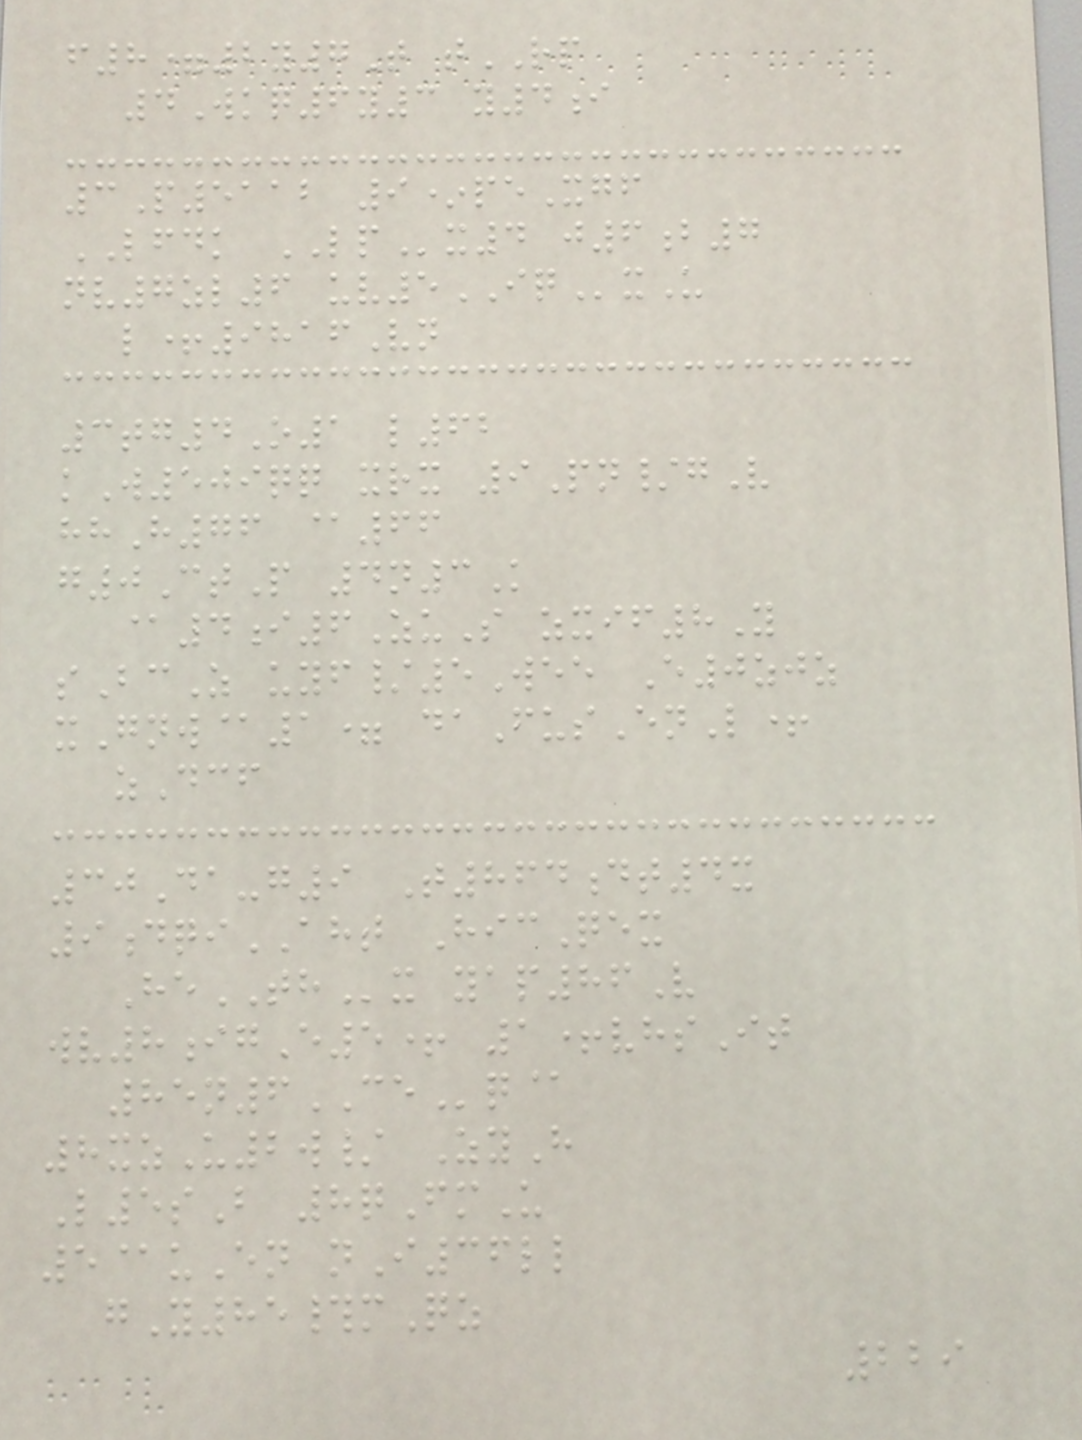f8=2y7T tRP
4Wkq6y3 y4i
3P5112 9*peXgf
LFDK LPx4 j6b7
nv7zl6 uv5IQxU
l+9816Vn
3tg4O1 l62
kW509qq xrx 9Pn/gV
hhH76 @66
g0CtP 4n3K
@4i6ZuS zxif8Y
sBcZ uyf/5Wee E0zjz
xGnw@1= daFusEnL+
zDcf
30Da-g9 T864dt4x
9dqiAHT HicQex
HeTHx yap86V
wv8igE5+ 1+vhsIt
85n6CEq@
8xzU2w/ ZyH
L5sB 8qFmU
5@uEn nI36ll
gY85#mQz
229
